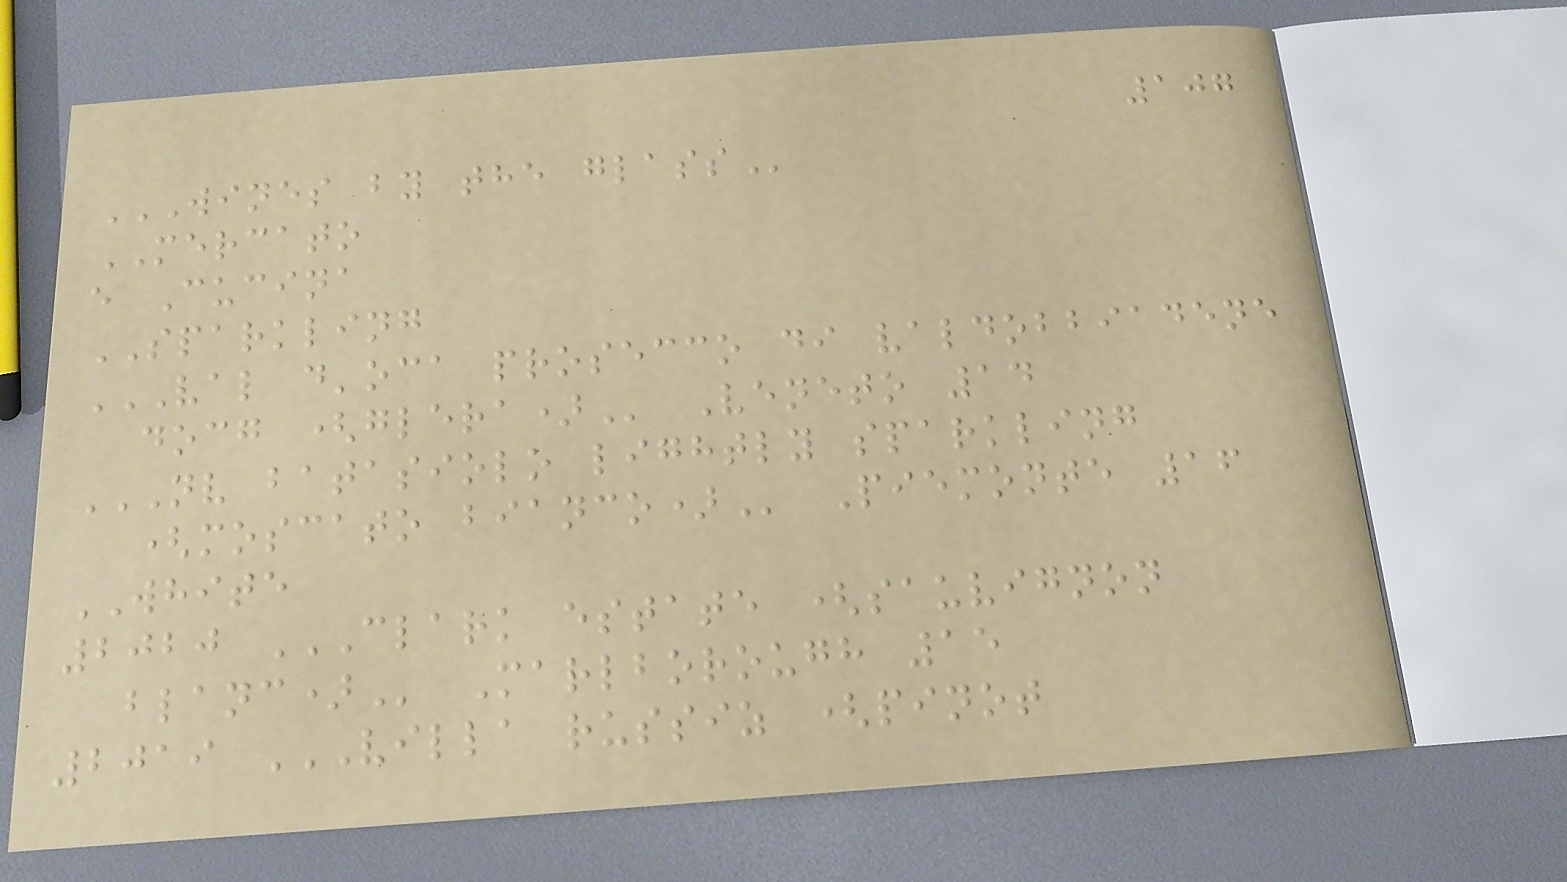107
WINES BY THE GLASS
MERCATO
e Cucina
SPARKLING
VAL D'OCA PROSECCO DI VALDOBBIADENE
DOCG (GLERA) Veneto 14
NV BATASIOLO LIGHTLY SPARKLING
(MOSCATO BIANCO) Piemonte 16
WHITE
2020 CLARK ESTATE (SAUVIGNON
BLANC) Marlborough 15
2019 VILLA RUSSIZ (PINOT
